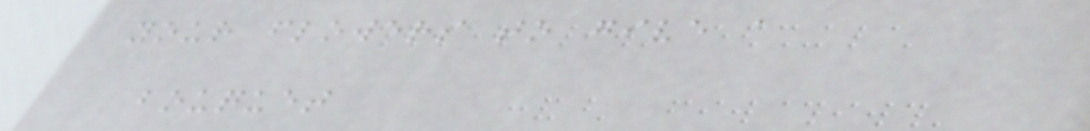your flowers to give a
bouquet
